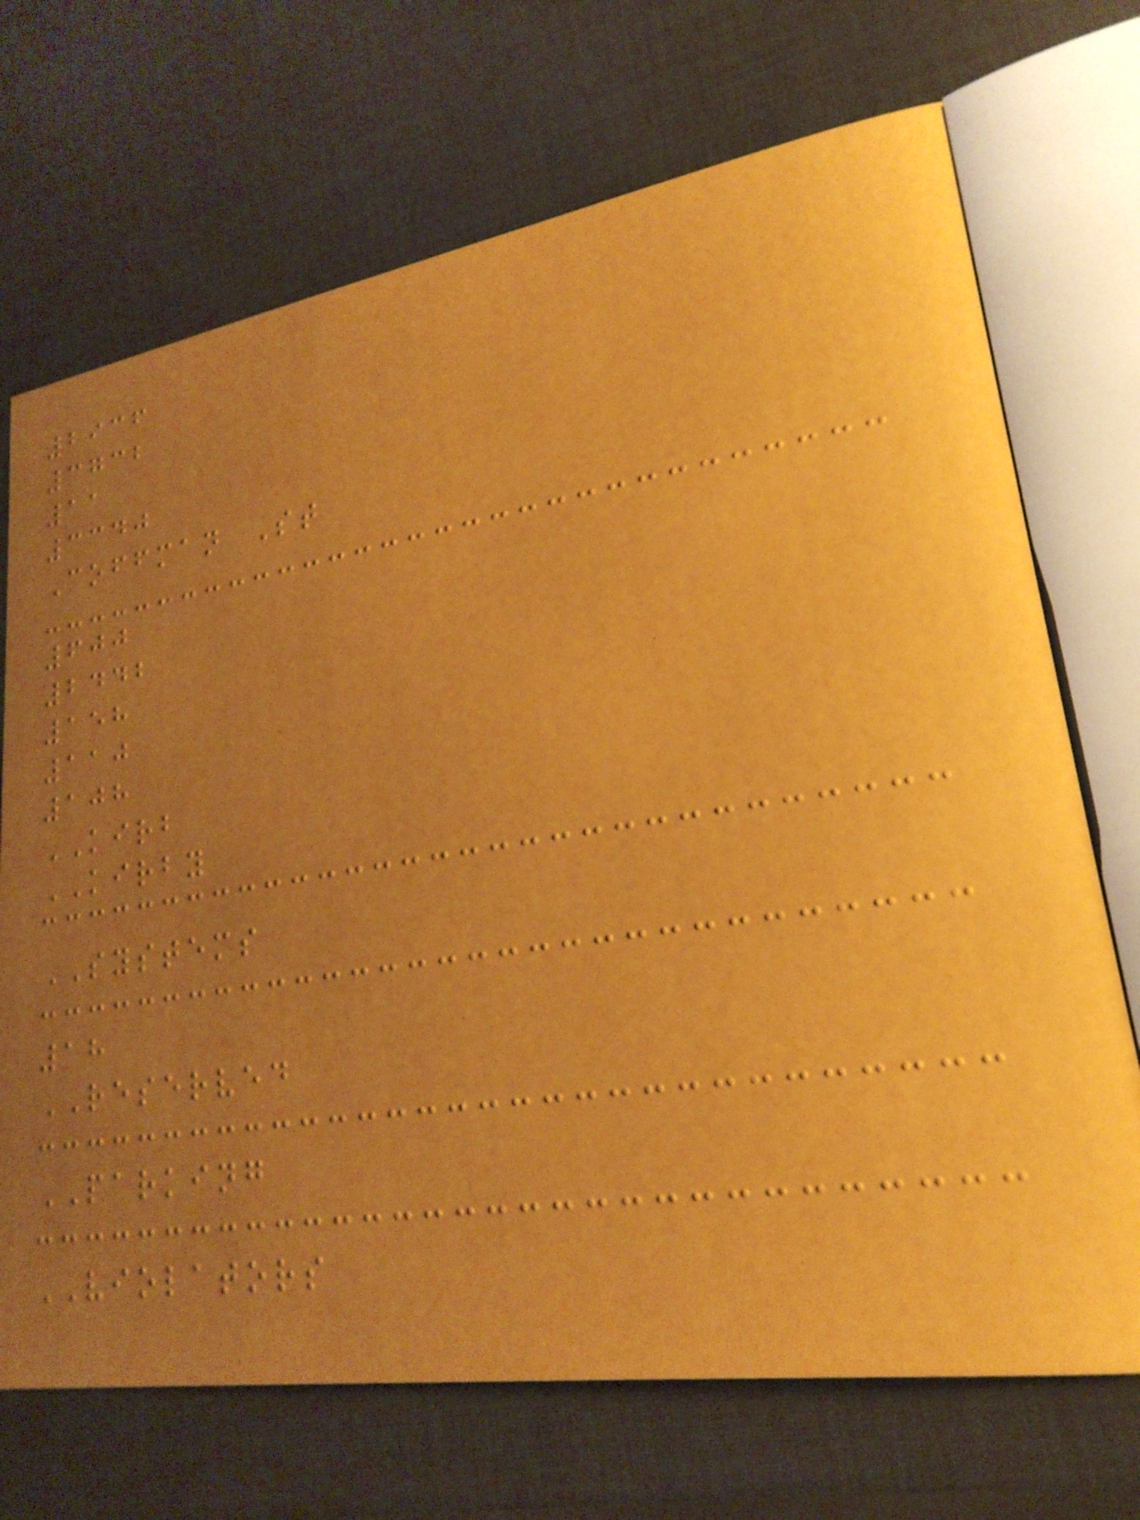2936
3732
11
3340
Coffman St
600
2442
158
110
108
KIRB
KIRBY
SYSTEMS
18
RESERVED
PARKING
VIOLATORS
